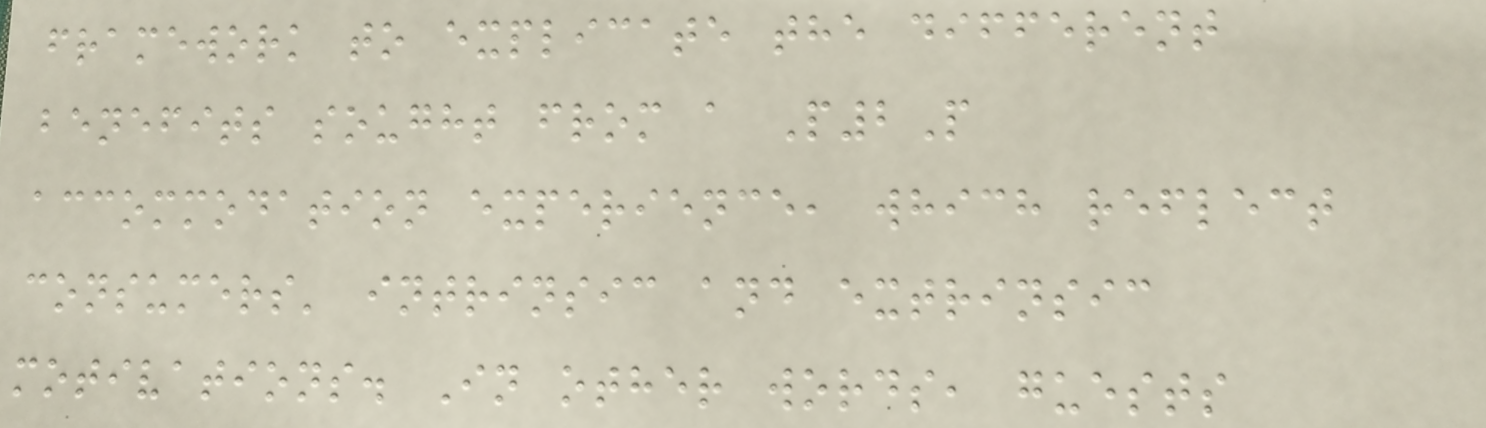framework to explicate the different
benefits sought from a P2P
accommodation experience, which reflect
consumers' intrinsic and extrinsic
motivations. In other words, guests
